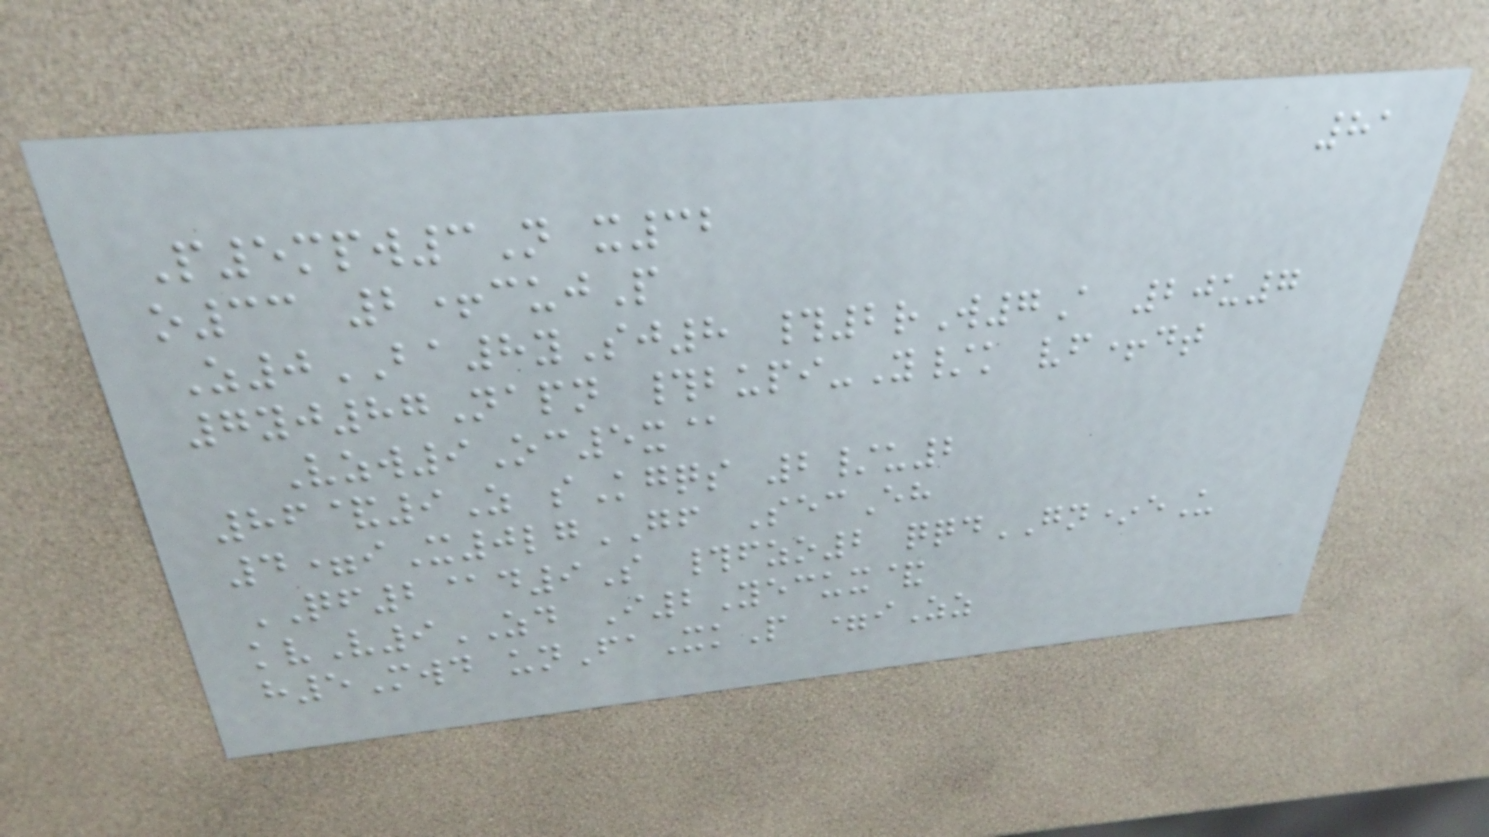81
P5mpw3N x32
o33 2+cujP
Z0BA8ySj8 #2rW7A 20u7
7yj87Napn #bupi-Y/k vf+dt
Vzw9Oc5x@
86&9Z sKgqs 2/u2
4=iX0lgGF SecEh
QF2@d9S #fzo2 qqdGN*eU
kvV9ZD I2Yecux&
h5Mwd unFaXkP =iZz
